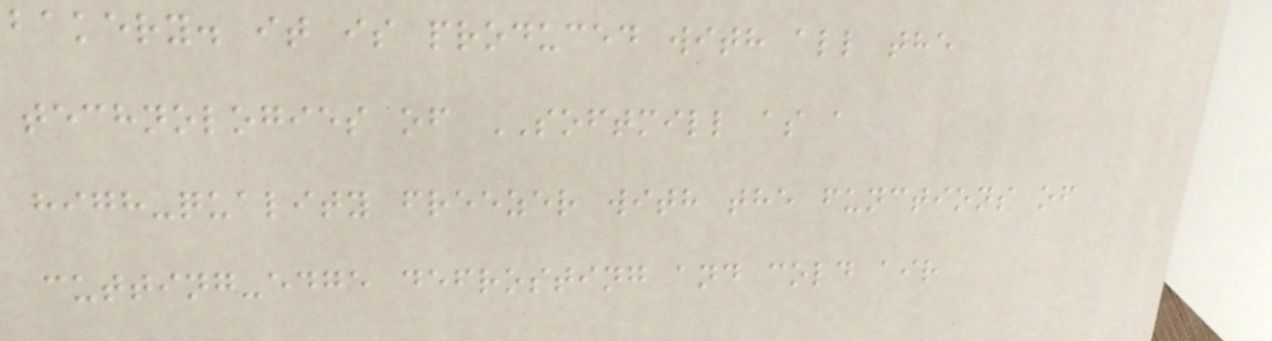bakery. it is produced with all the
technologies of SOFTMILL as a
high-quality freezer with the functions of
cutting-edge defrosting and cold air
